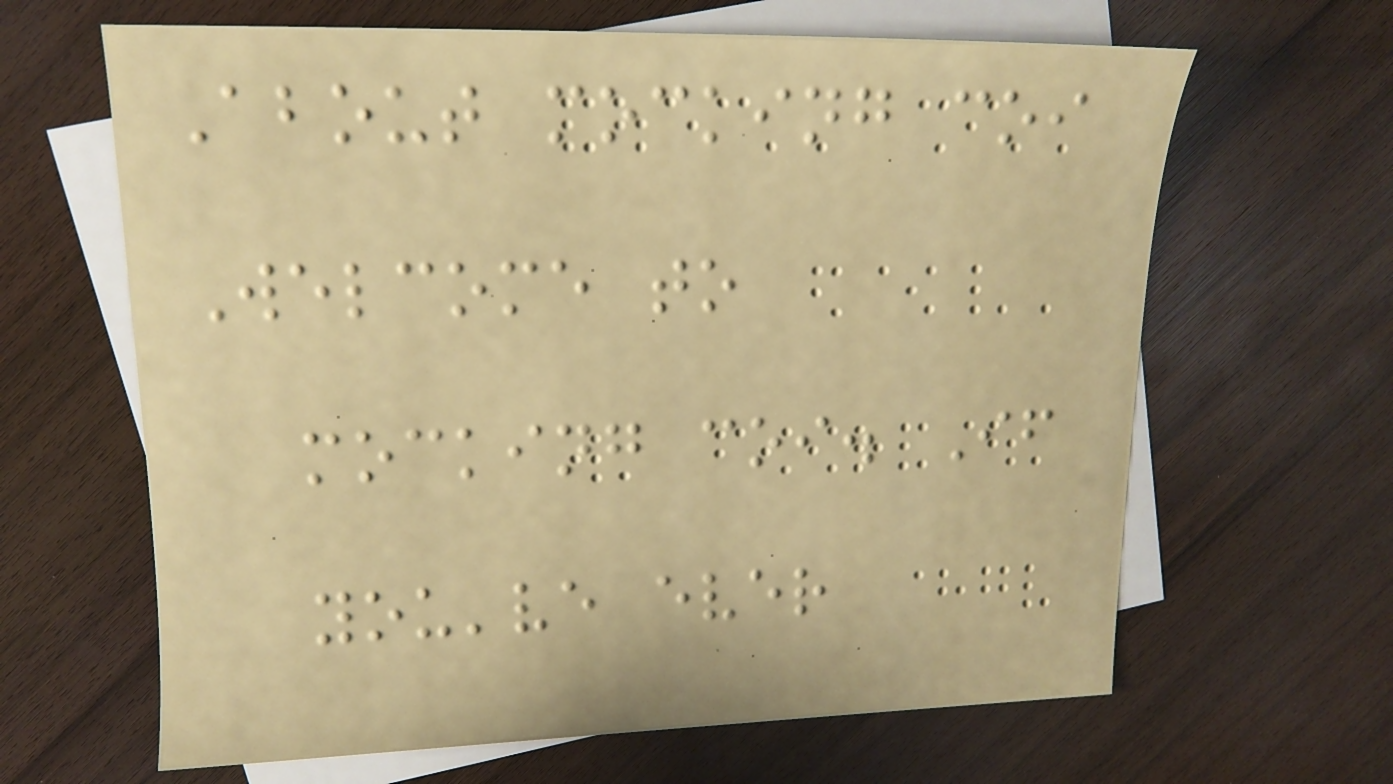About mocking coi
Welcome to
mocking coi. If
you've ever
